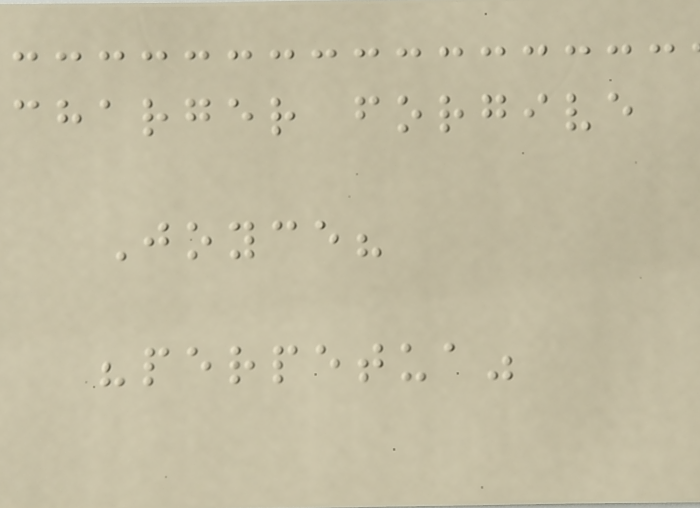charger forgive
Joyce?
"perpetua"
